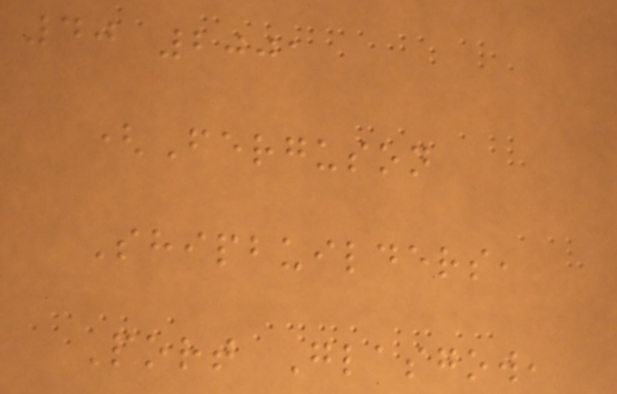40 2001
(Ferguson
Shipbuilders,
Port Glasgow,
